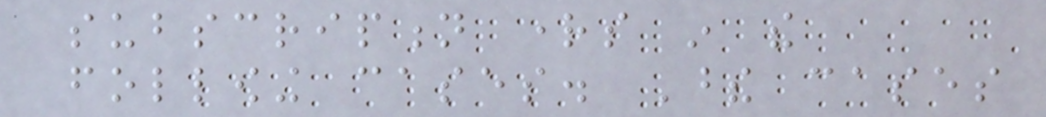subscription rights in the
following cases. These cases
